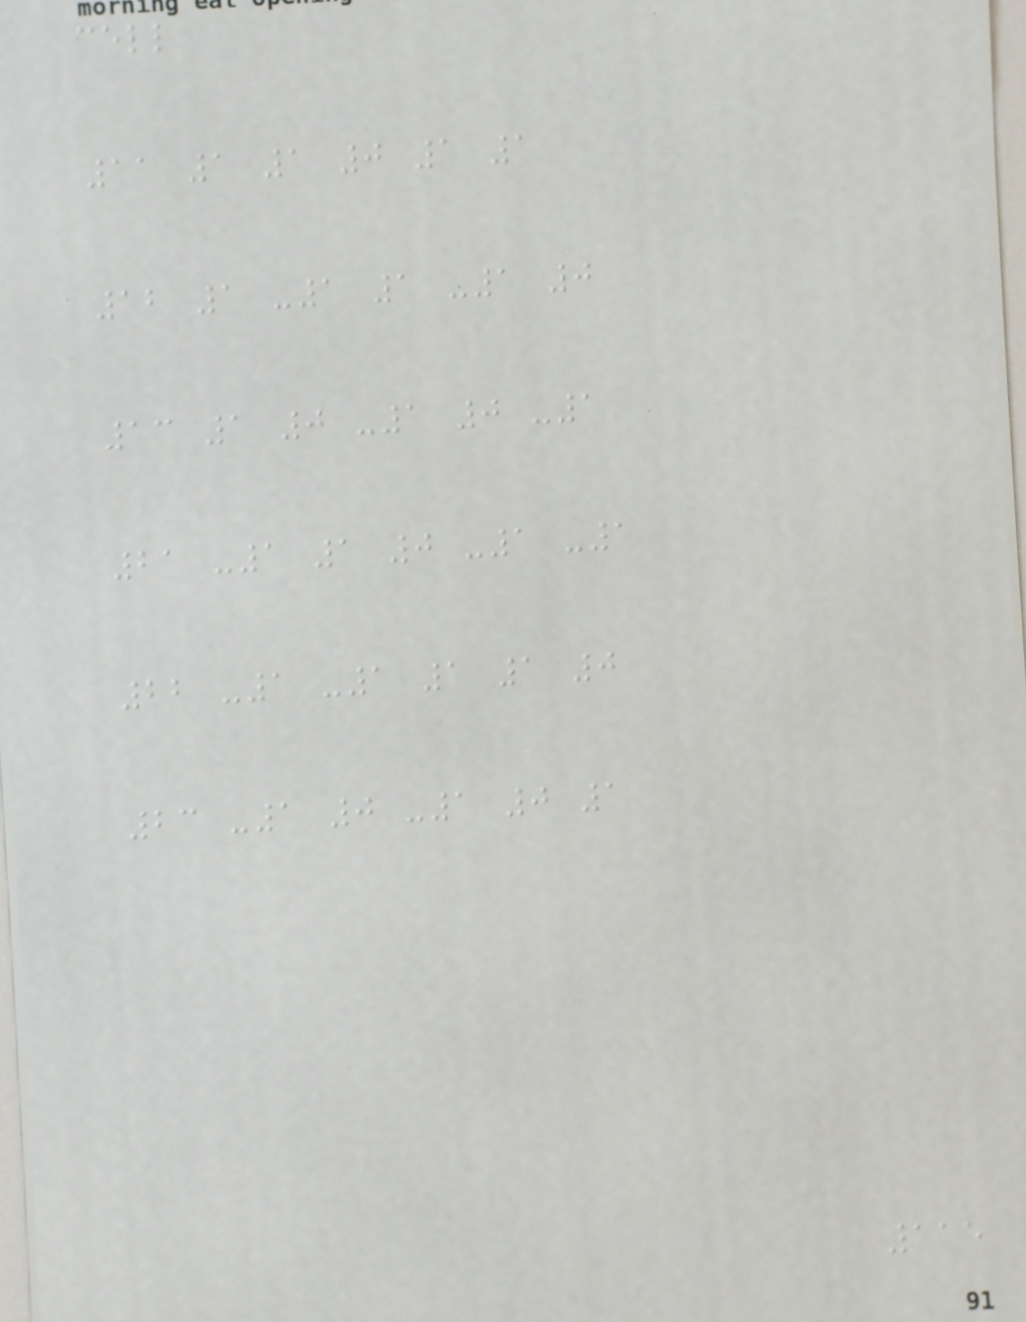cell
11 1 1 0 1 1
12 1 -1 1 -1 0
13 1 0 -1 0 -1
21 -1 1 0 -1 -1
22 -1 -1 1 1 0
23 -1 0 -1 0 1
115
